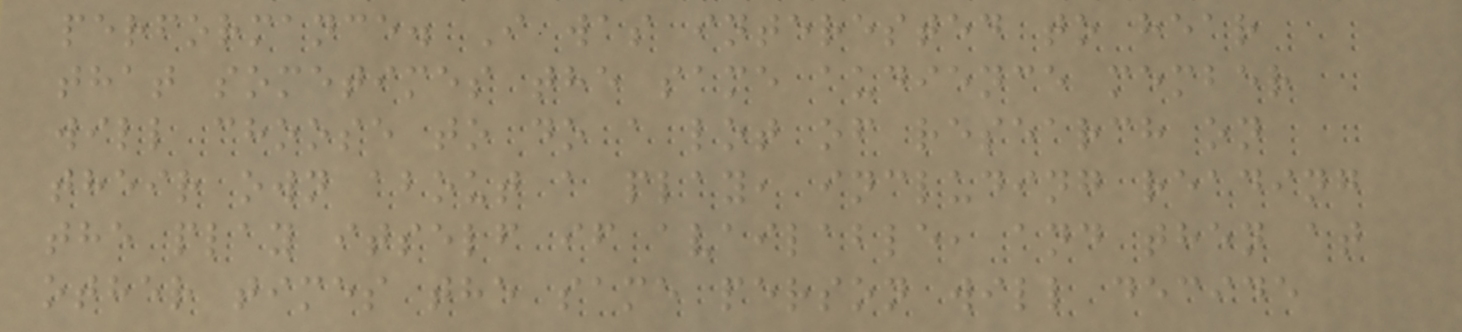performance. I was interested to hear
that sometimes the same audience member
will choose to do a lot of research on
their own about a play, including reading
the play itself if available, and then at
other times the same person will decide
